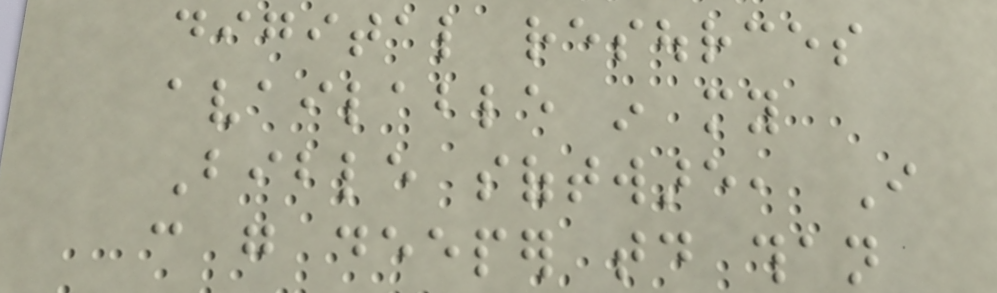digital resources
available in my
Bible software, I
can go deeper today than
